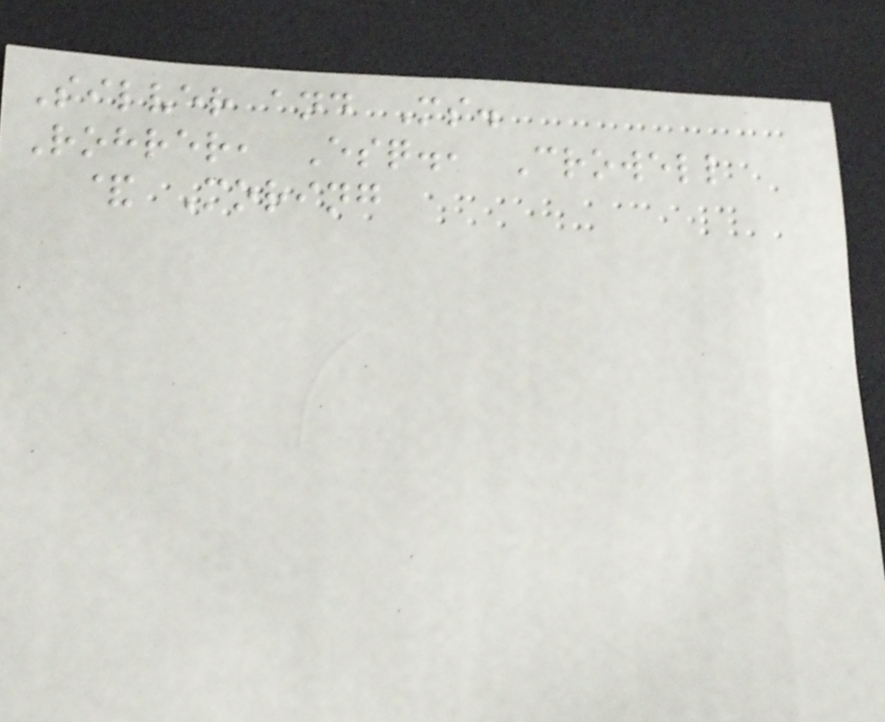Silver and Ms.
Rohrer, Esq., Crowell
& Moring
